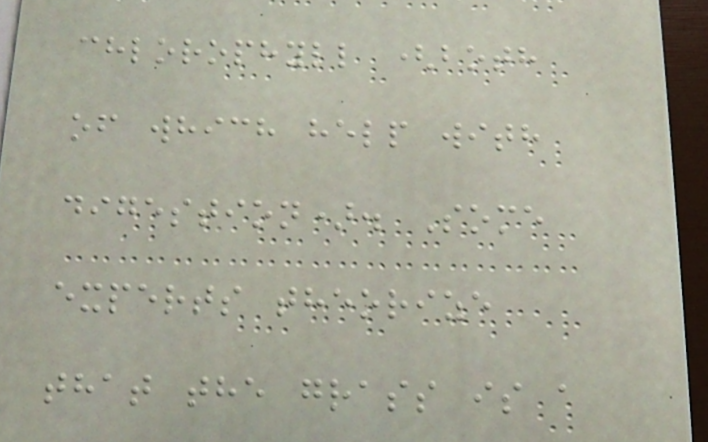chlorophyll (both
of which help with
digestion). Some
experts theorize
that the grass is a
